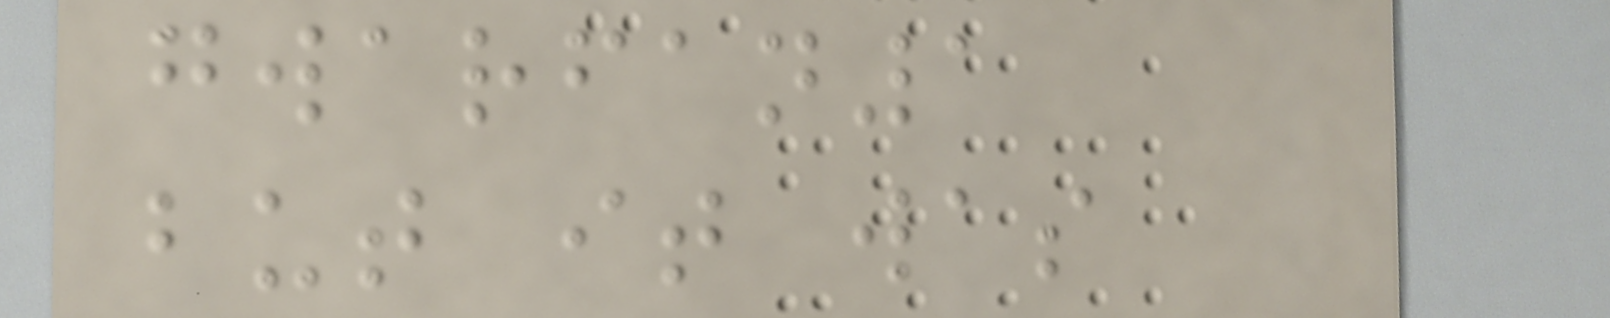gwarfan1
but it was
